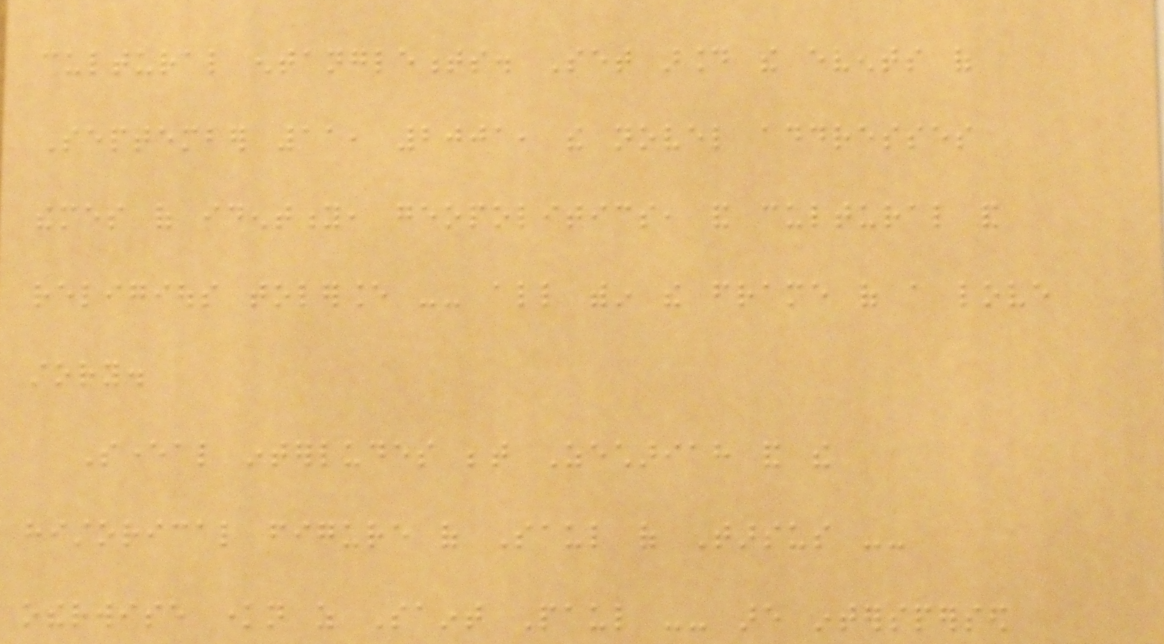cultural entanglements. Set around the events of
September 11, 2001, the novel addresses
themes of identity, geopolitics, and cultural and
religious tolerance -- all within the frame of a love
story.
Several interludes between Zechariah and the
historical figure of Saul of Tarsus --
otherwise known as Saint Paul -- are interspersed
